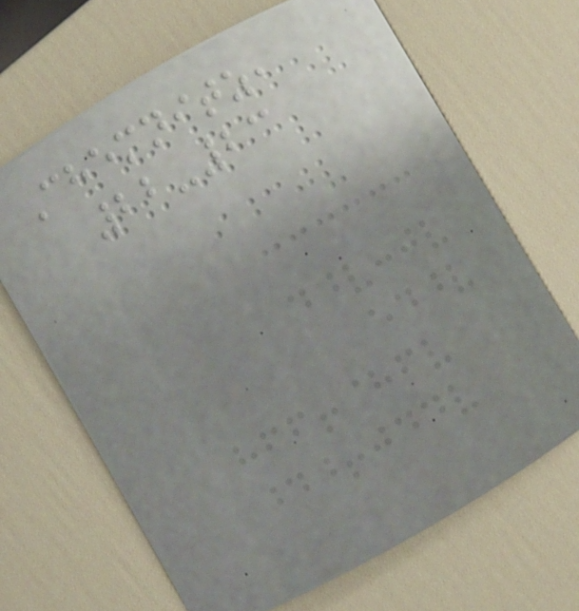Chemnitz,
22-23
